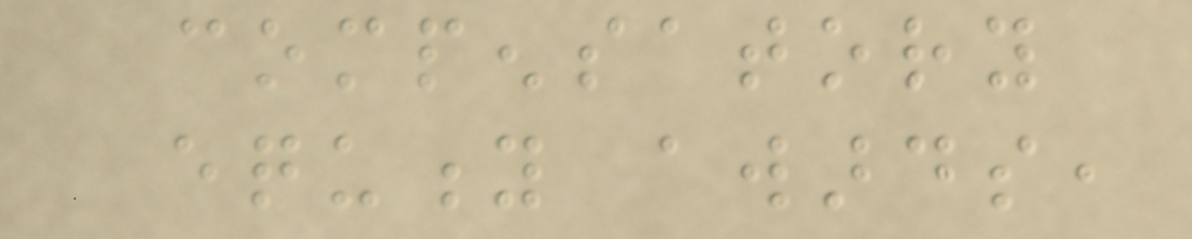compensatory
equity awards,
